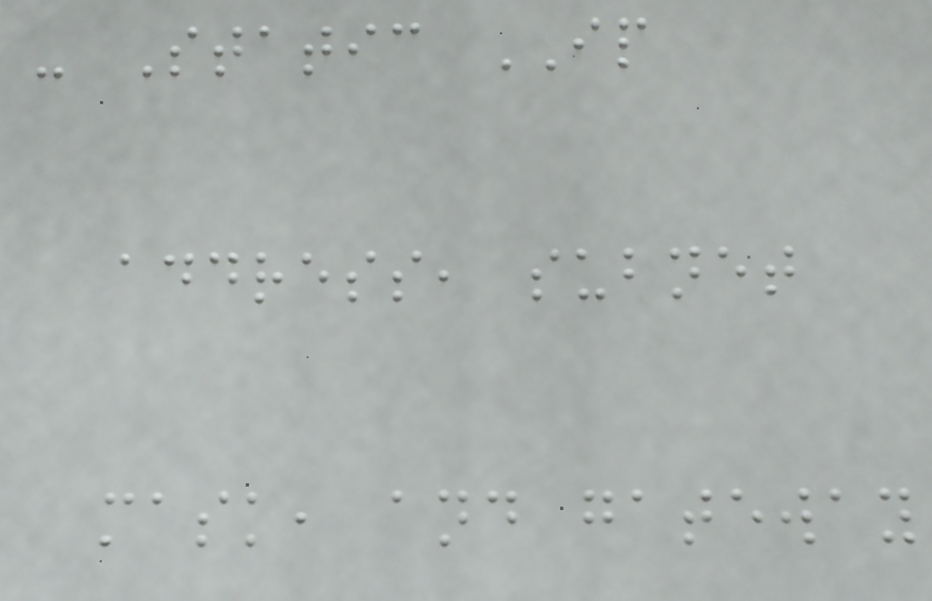- Static IP
address, subnet
mask, and gateway
